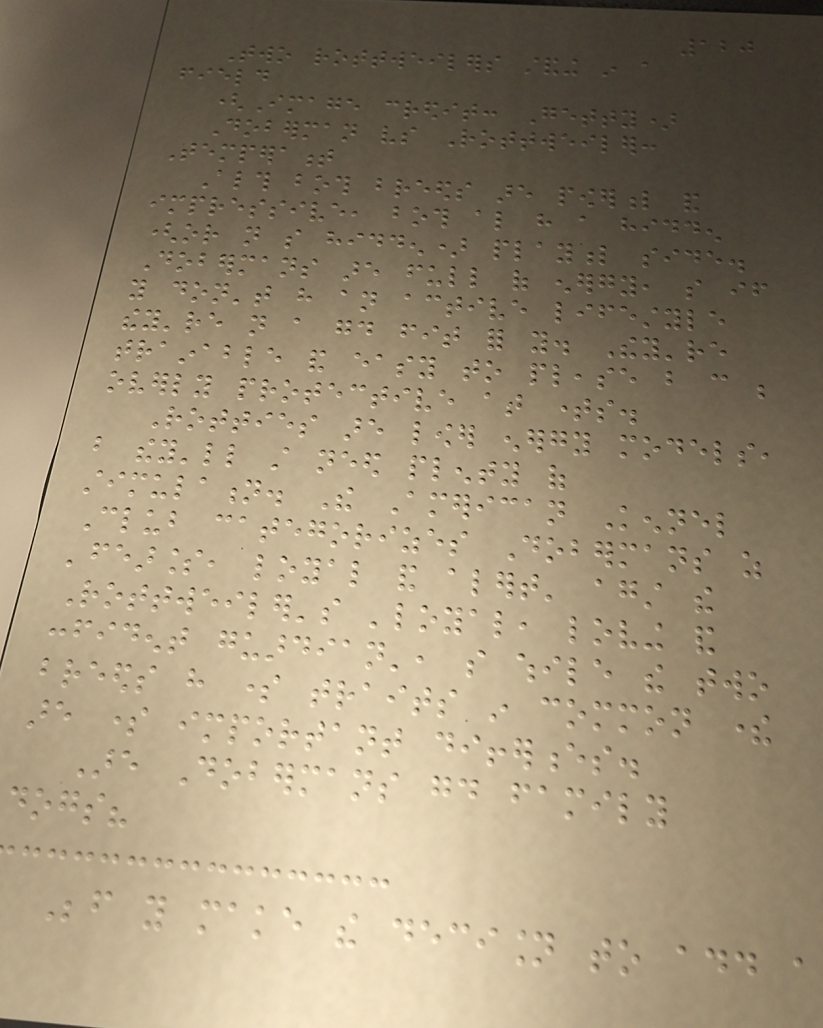120
Two rottweilers standing in a
field
(Image credit: Getty)
Doberman vs Rottweiler:
Temperament
Although both breeds are powerful and
impressive, both also have a hidden
(or not so hidden) playful side.
Dobermans are full of energy, so if
you don't have an active lifestyle
they're not a good fit for you. They're
trainable and easy to please but can be
overly protective at times.
Rotties are lower energy models,
but they'll still need plenty of
stimulation. The American Kennel
Club categorizes Dobermans as
'fearless, loyal and alert' against the
Rottweiler's 'loyal, loving and
confident guardian', so while the two
breeds have some traits in common there
are some important differences.
Are Dobermans good family
dogs?
Before you make the decision to add a
